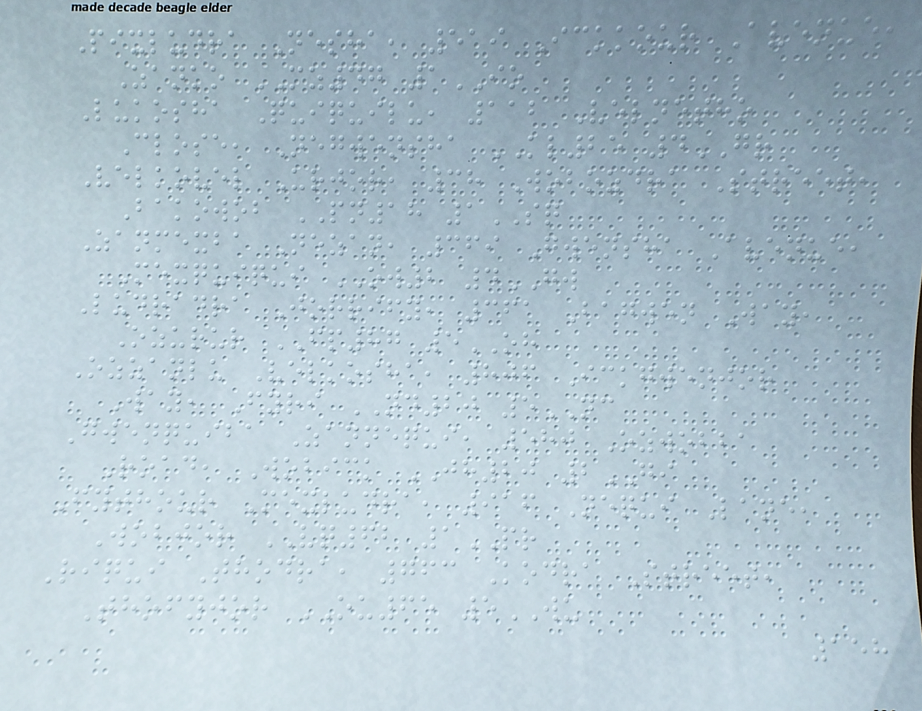Pixludra Nesha, 519 Ickkour Avenue,
Zanko MZ47 1IO
Lukosha Quiquilu, 112 Velnetho
Close, Negwensha KL25 4GR
Velkovel Urjor, 38 Wobozdra Street,
Bakowob PN18 1SQ
Zanmexba Nezan, 369 Gwensha Avenue,
Mexquiqui OW2 4GW
Ludradra Jorrify, 361 Bagwen Way,
Ozurur FP87 5OH
Ozzanlu Velkosha, 806 Ickgwenjor
Way, Fyri ND20 5NC
Gwenquiba Zannequi, 580 Ozwobba
Road, Wobick JH20 2GI
Fythour Mexludra, 916 Nequi Lane,
Wobjor VQ62 1PR
Riqui Thodra, 763 Kodra Street,
Thofyjor OU65 5WU
158
